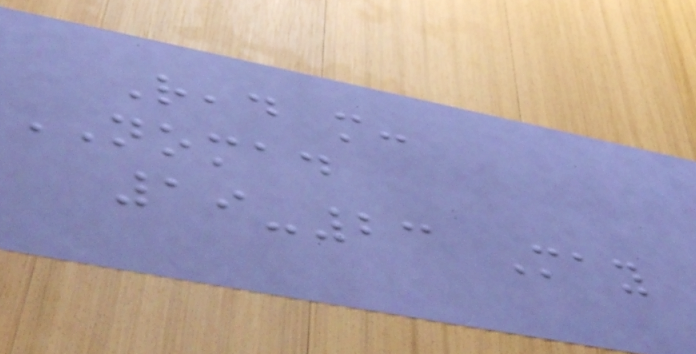Read more:
NOMAD
19-23 May
